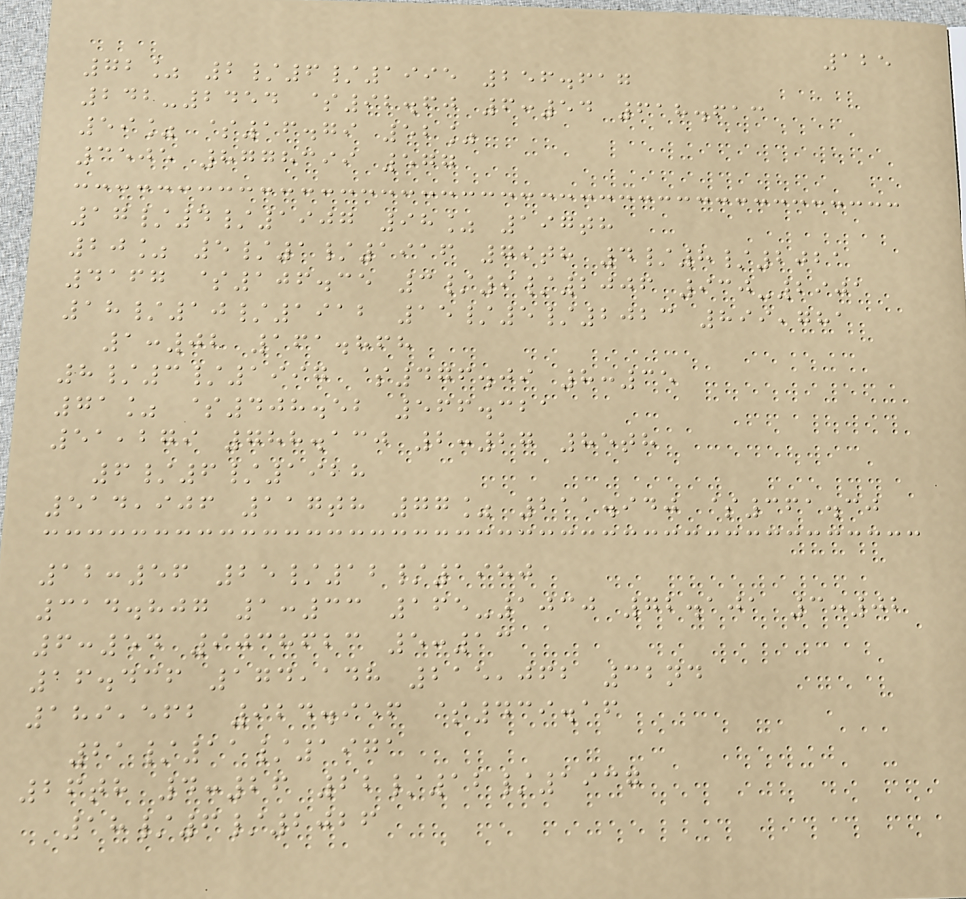125
72% 2/6/1995 256.617
242-2454 $92.60 6:54 618.613
59% $16.79 52%
3505 8778399 577
17/4/1907 98% 197th
20% 5/1/1916 79th 4/8/2021
4167 $106.35 3/9/2006 930-2901
18/10/1912 15/5/2023 899,781
1:02 161.868
8/3/1997 $476.09 8:35
71% $408.52 566.321
51,279 788.130 2:27 85th
6/6/1928
514,906 117th 77% 211.940 $361.30
12:56 25/12/1980
314.807 1:33 165-1030 72.101 3:02
6:54 9038623 5:13
16.436 174,148 215,062 32nd
189,562 924.956 $439.16
21/11/1971
26th 4:26 22/12/1937
18/6/2026
